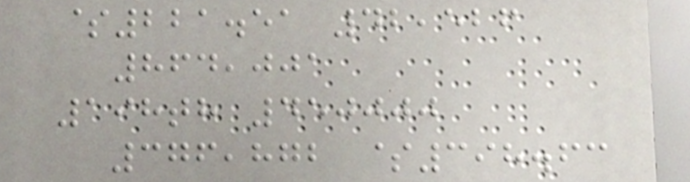$221.51 42,526
864,001
198th 450000
376,872 $398.63
